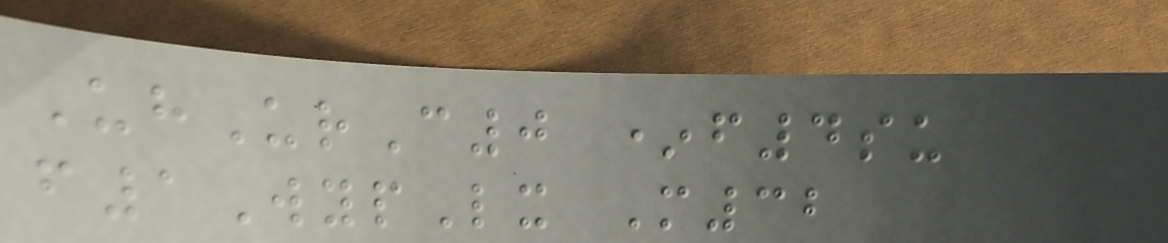UhUrC0 *f4su
f1WypLx M32
